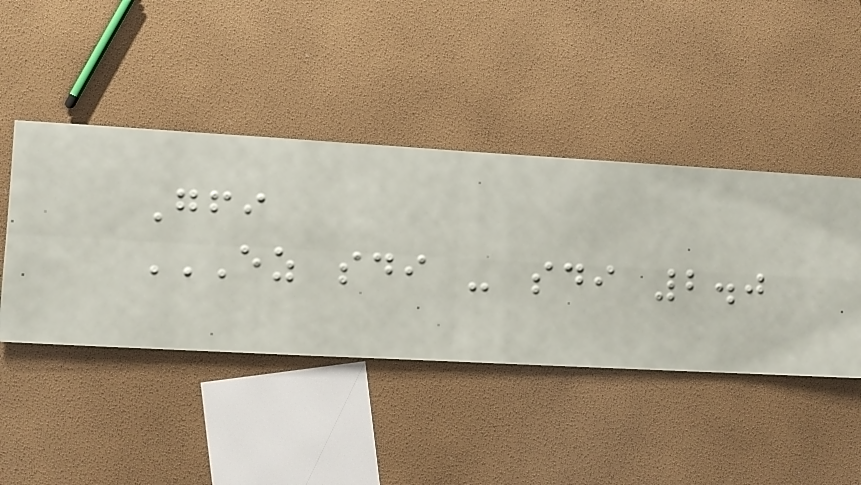Gfi
EZ SDI - SDI 2.0
